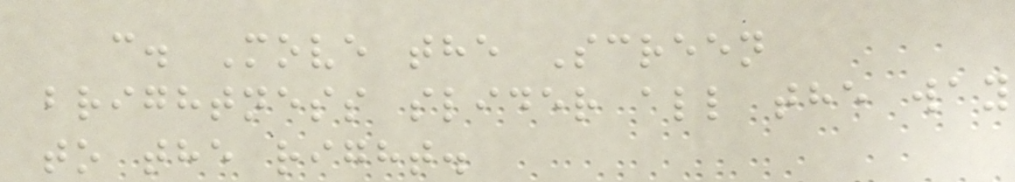c. Move the Screen
brightness slider all the way
to the right.
